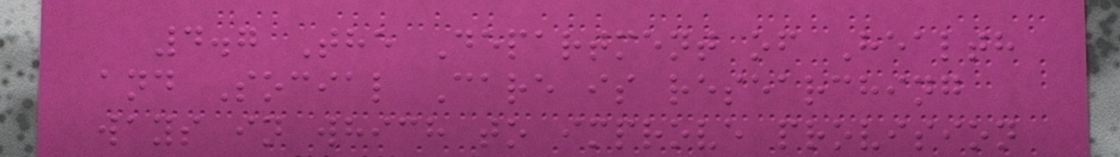4.7 The Department of Health
and Social Care is researching
ways in which to improve provision
